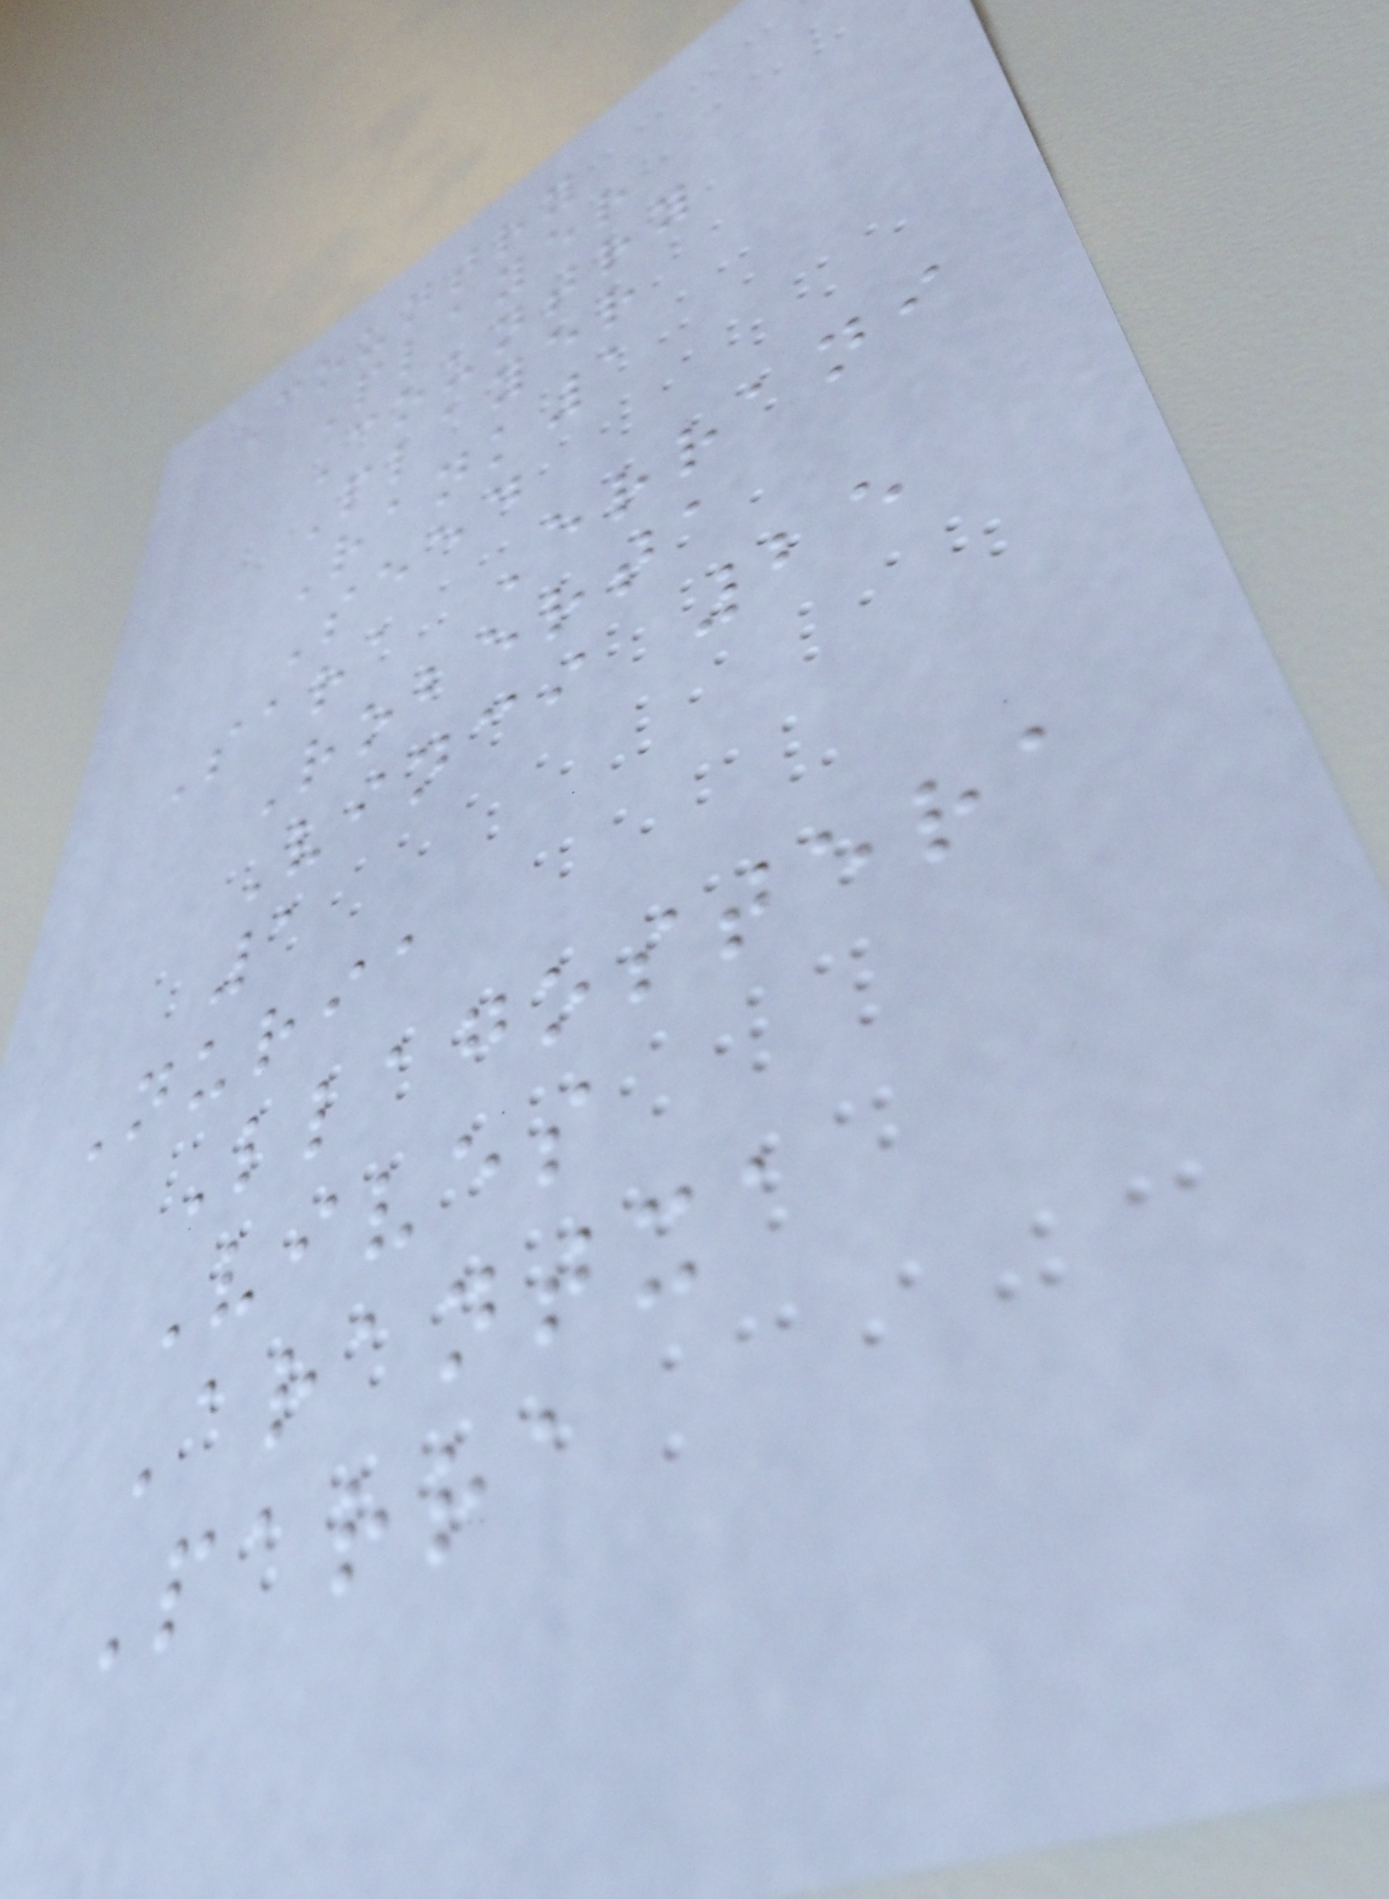Country
Player
Country
Player
Rank1
Seed
Sara Errani
Roberta
Vinci 25
1
Nuria
Llagostera
Vives
Arantxa
Parra
